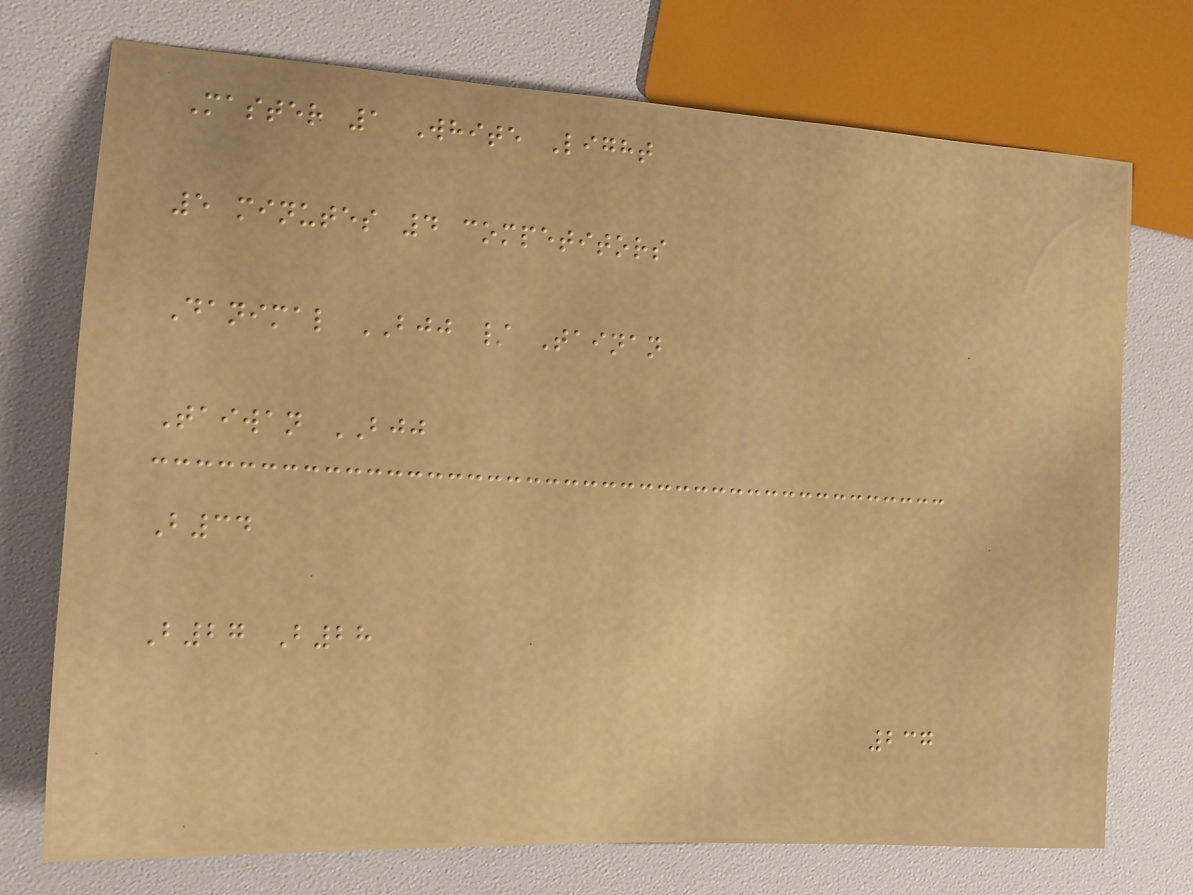Master 1 White Light
5 minutes 4 competitors
Danimal BJJ / Tainan
Taiwan BJJ
B34
B27 B28
237
